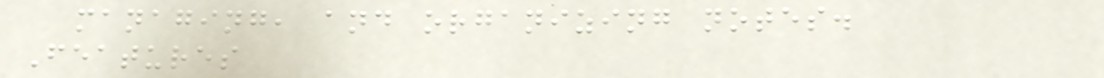managing, and organizing notes.
Features
